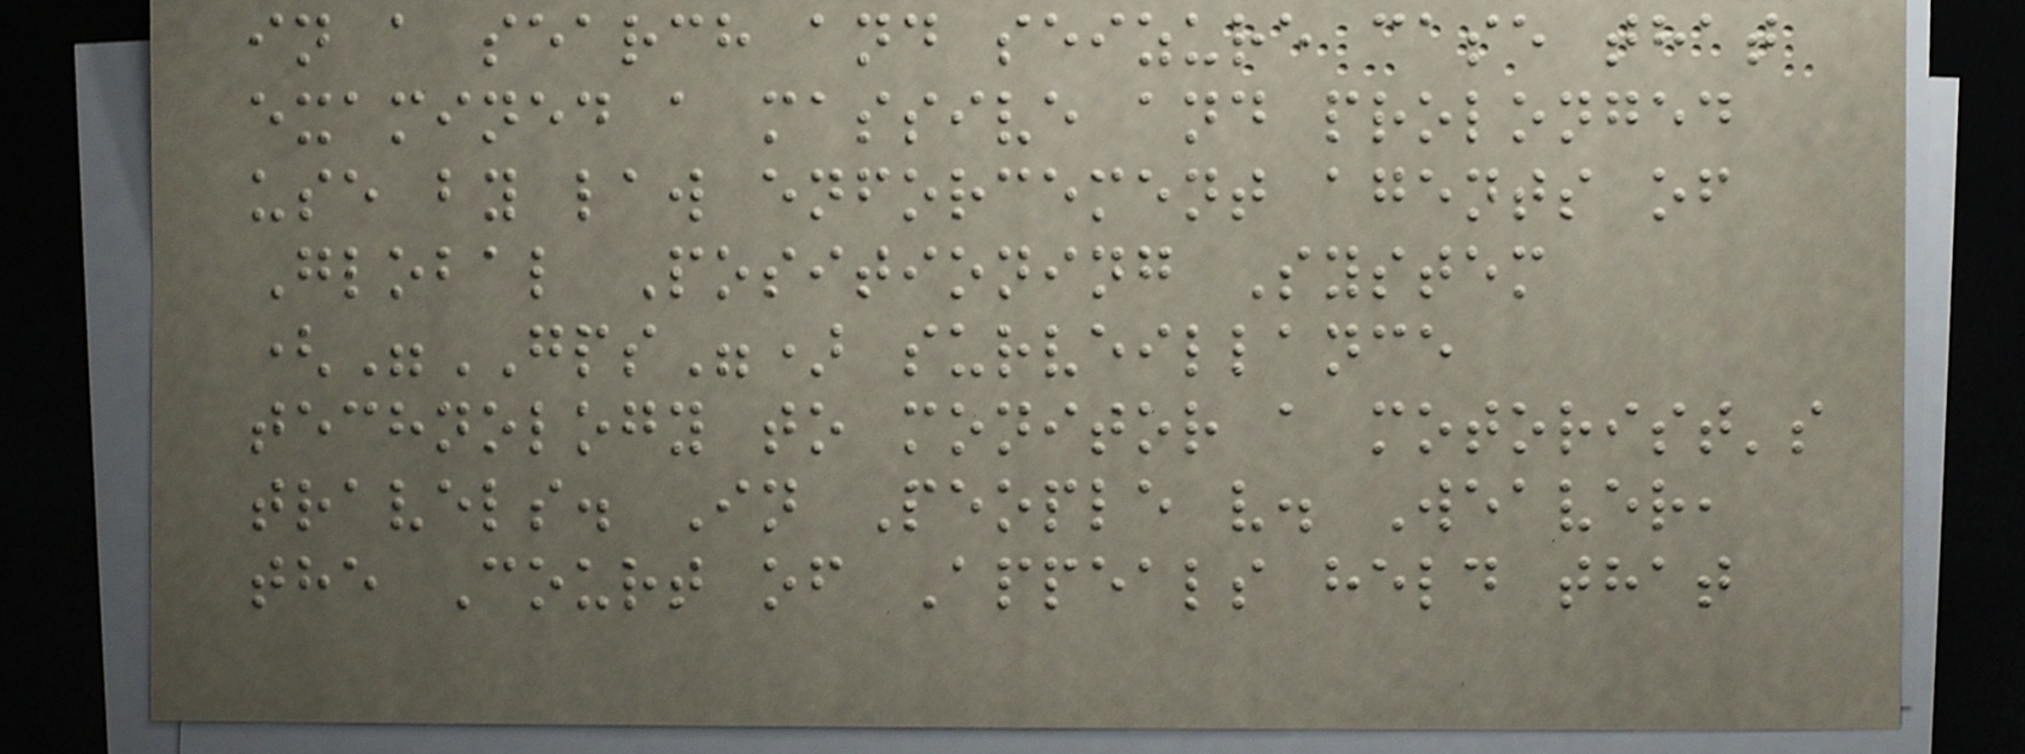in a search and seizure case that
examined a massive and prolonged
use by law enforcement agents of
Global Positioning System
("GPS") surveillance
technology to monitor a motorist's
travels. In People v. Weaver,
the Court of Appeals held that
